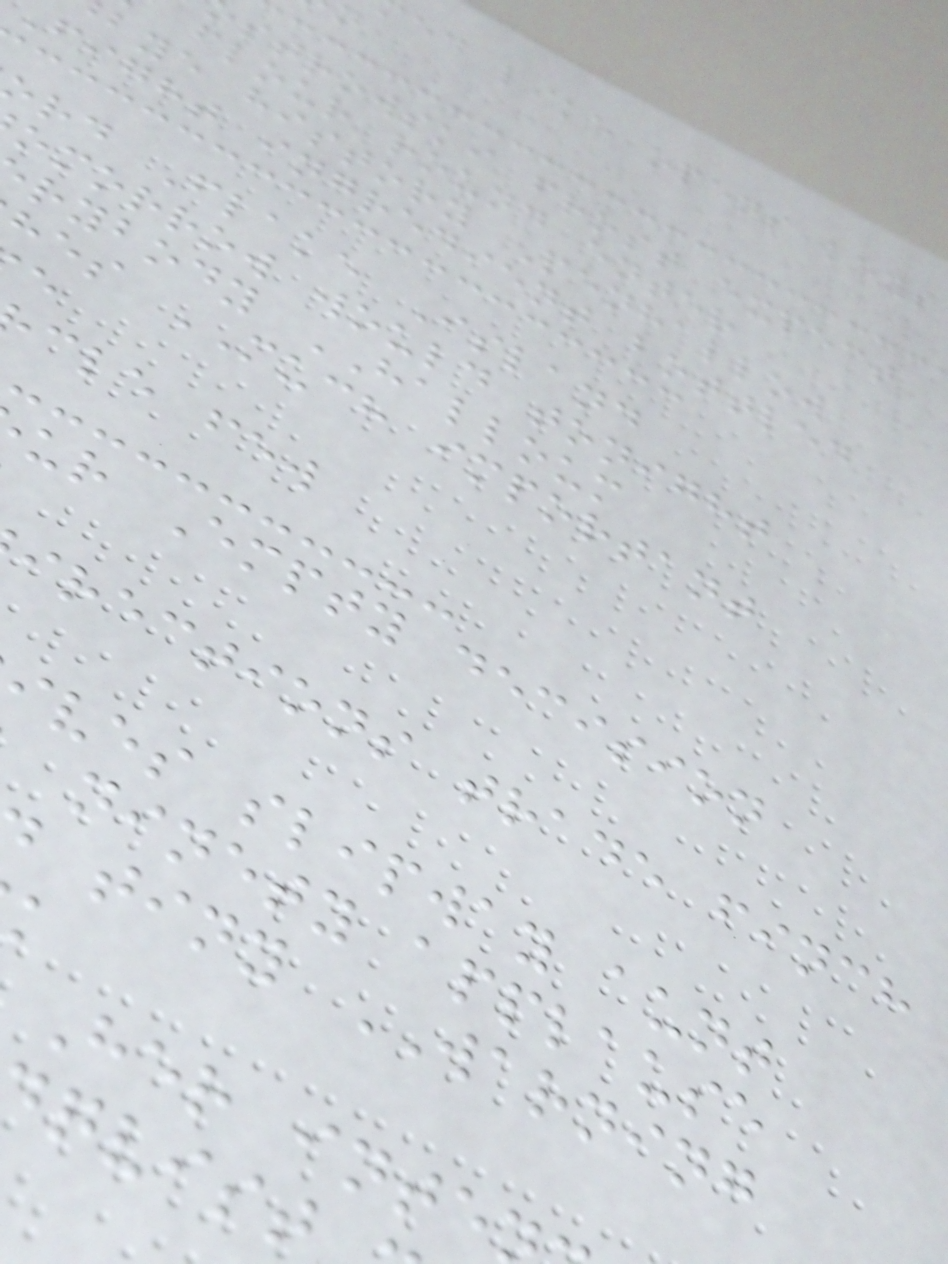ed like opens keys
strowski frost expect
flour round enter
bye history Penhallow
fight ingredient bottled
rd Flake Island
omorrow would tonight
rybody HALLOUM
hes MUCH important
cle few
ur Empty decision
irections trade finch
ives slipway aunt
ninety applause
tiny WARNING
Her inte
